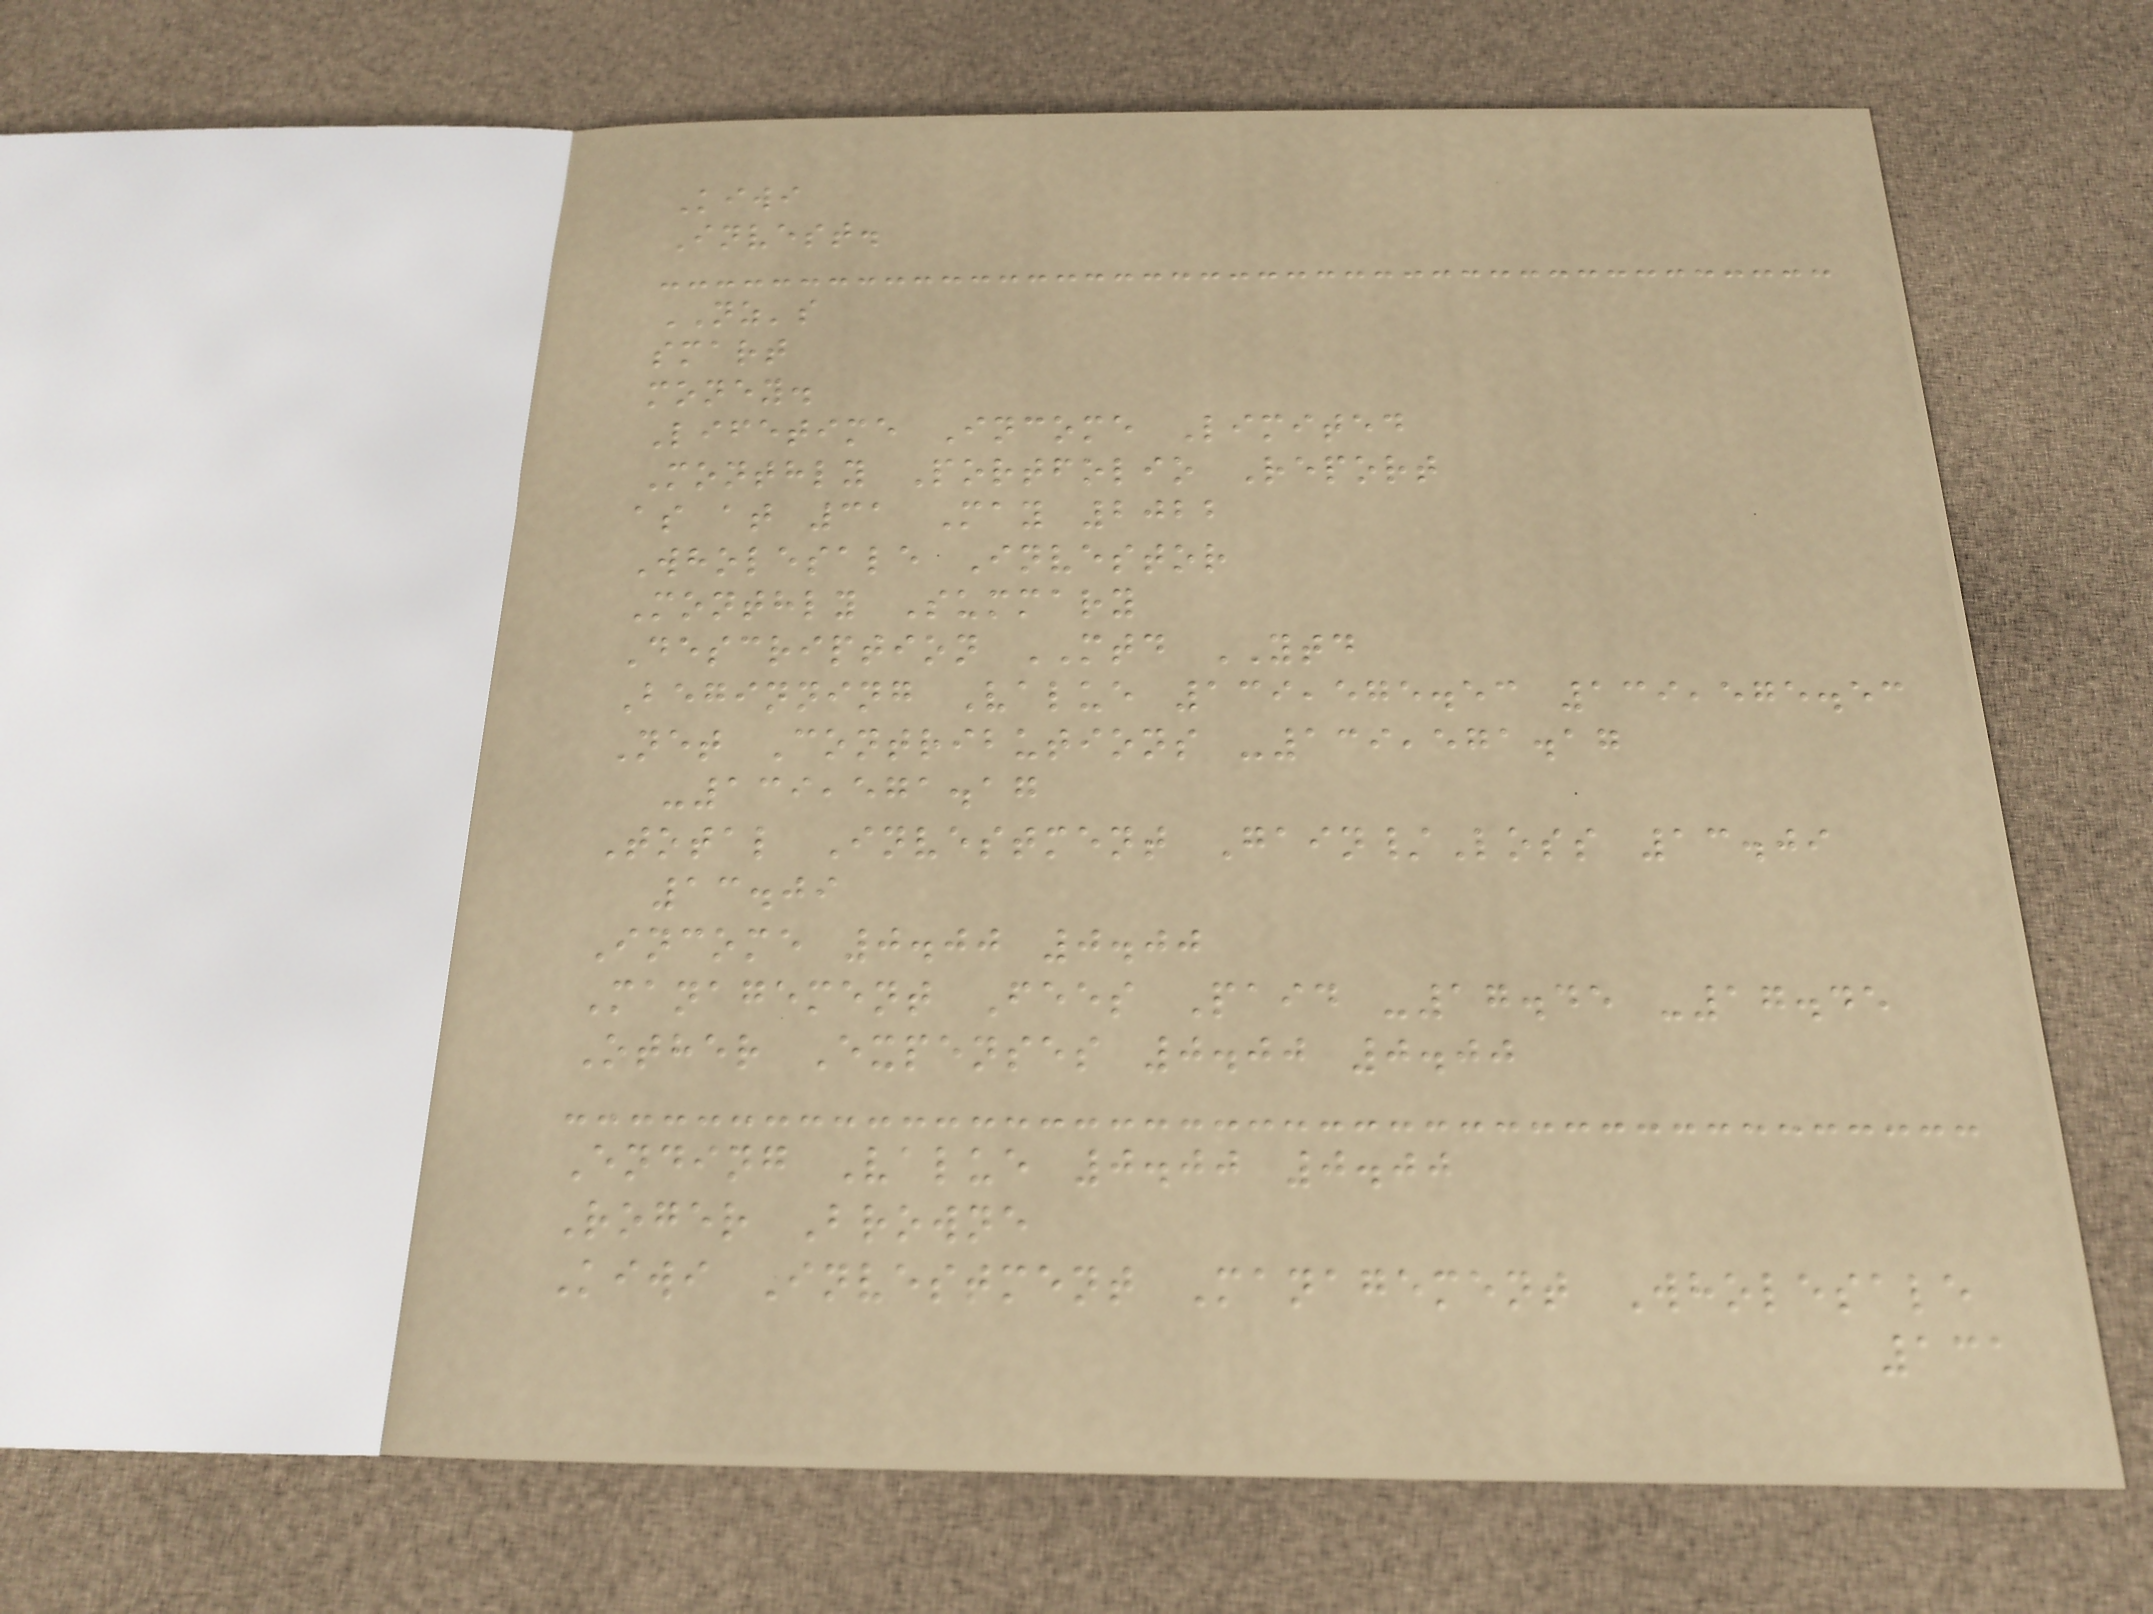Kiwi
Invest.
NZ's
smart
money.
Lifetime Income Limited
Monthly Portfolio Report
as at 31 May 2022
Wholesale Investor
Monthly Summary
Description MTD YTD
Beginning Value 139,575.53 139,575.53
Net Contributions -139,571.17
-139,571.17
Total Investment Gain/Loss 13.09
13.09
Income 0.00 0.00
Management Fees Paid -17.45 -17.45
Other Expenses 0.00 0.00
Ending Value 0.00 0.00
Roger Browne
Kiwi Investment Management Wholesale
131
